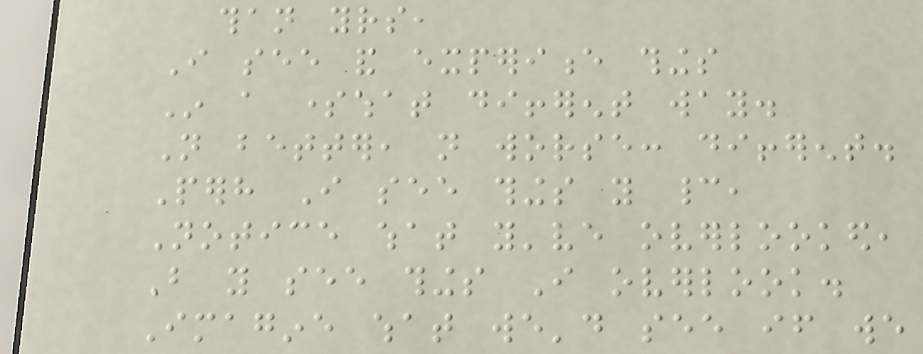than yours,
I see and experience things
In a somewhat different way.
Not better, not worse: different.
Perhaps I see things you cannot,
Notice what you've overlooked,
But you see things I overlook.
Imagine what we'd see if we
